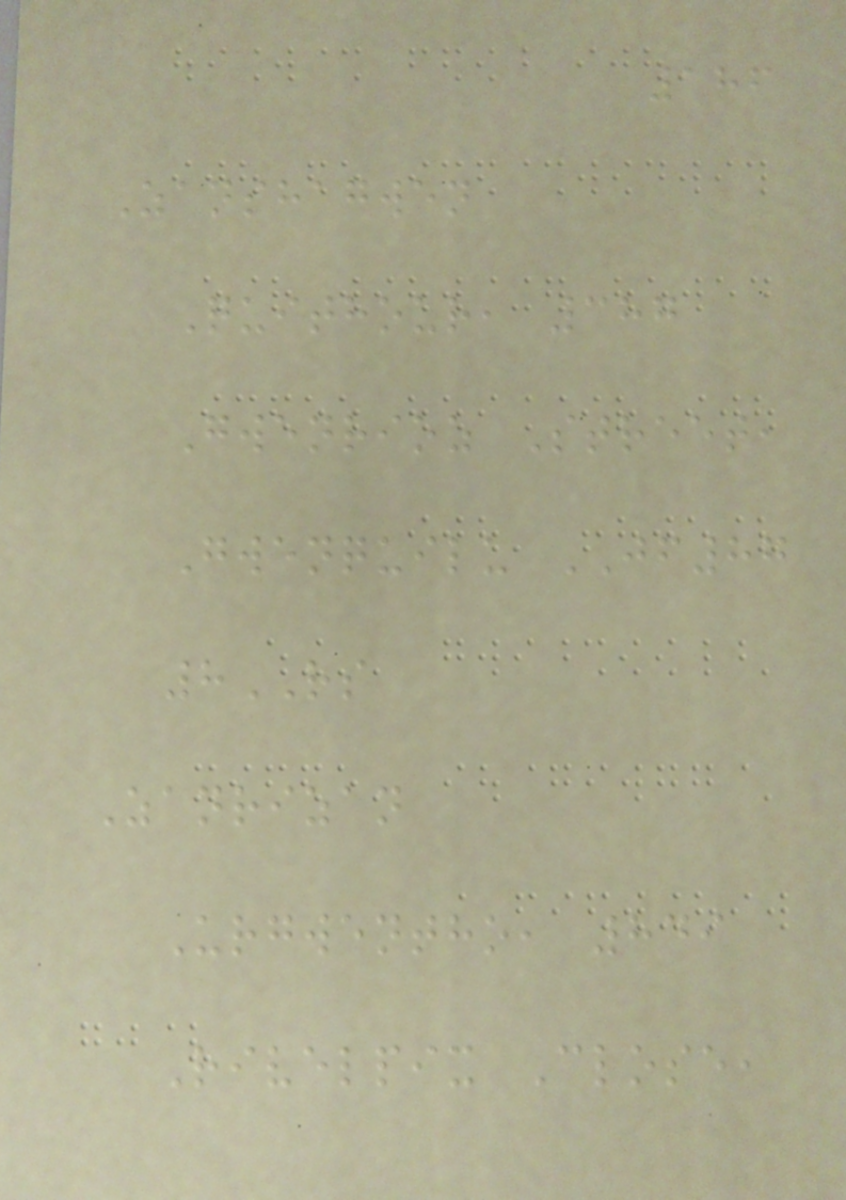186
Zanshagwen
Quithour, 387
Gwenrioz Street,
Gwenquilu JF87
8RS
Zanrizan
Urgwentho, 849
Rivelpix Close,
